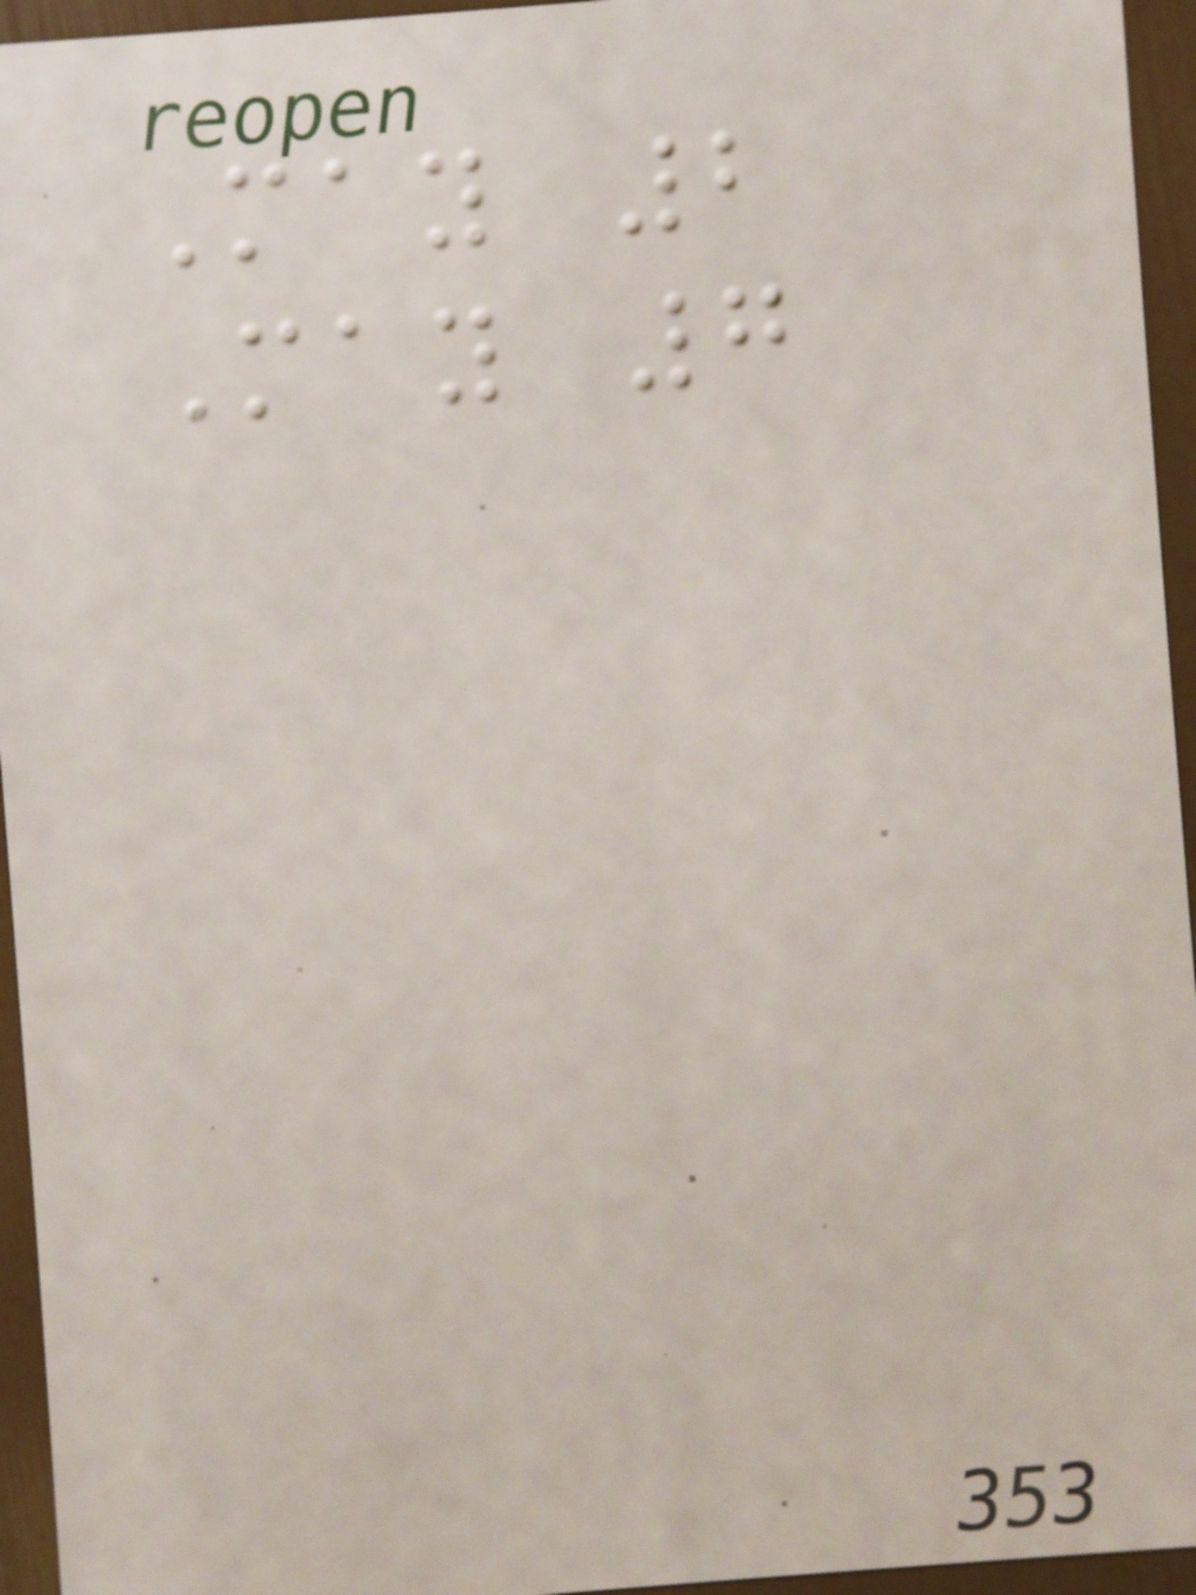May 2
May 7
